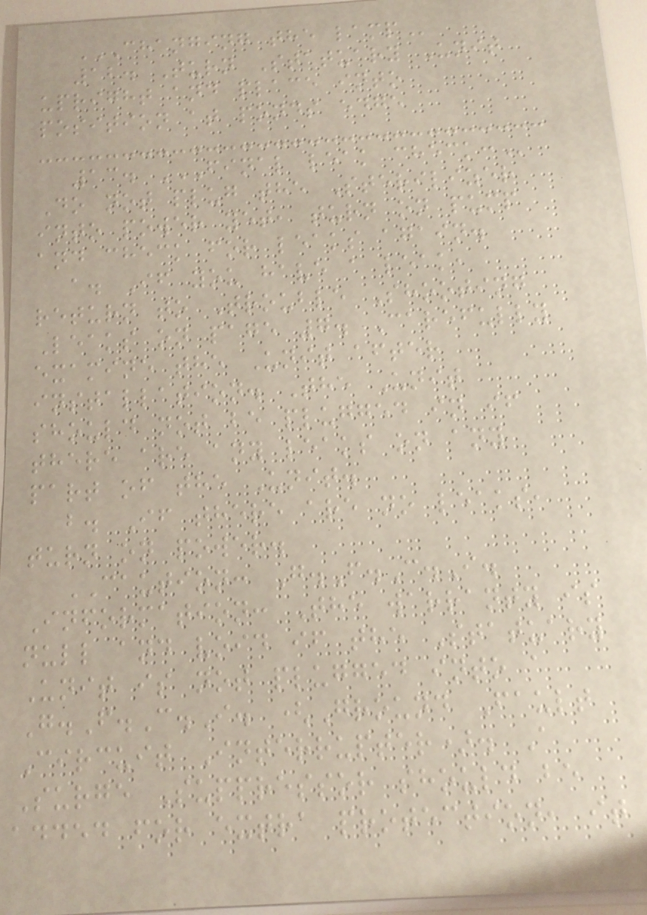CHANGING THE LAMP
12. Turn Statuary Unit
upright and place into
position at ponds edge
13. FINAL LEAK CHECK:
Do not plug the Sterilizer
into power yet, turn on pump
and check for leaks again.
a. If you have a leak,
return to Trouble Shooting
Leaks on page 7. Carefully
examine the Unit after
installation. The Unit
should not be plugged in if
there are any leaks on any
part of the Unit.
b. If there are no leaks,
turn on power.
CAUTION: G.F.C.I.
Information: The warranty is
null and void if the Statuary
Unit is not plugged into a
G.F.C.I. (Ground Fault
Circuit Interrupter). A
Surge Suppressor should be
added for extra protection, it
